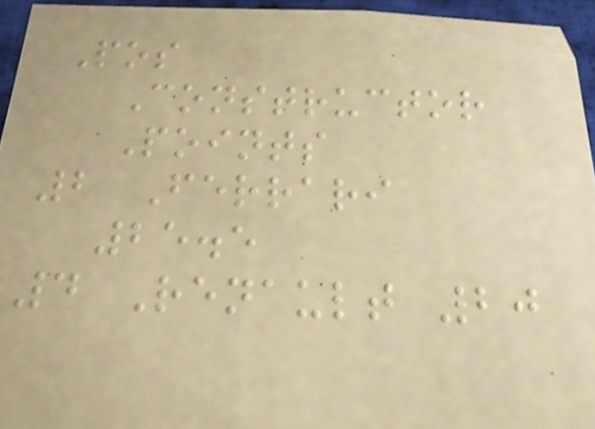Pos
Constructor
Points
2 Ferrari
25.5
4 Renault 20
